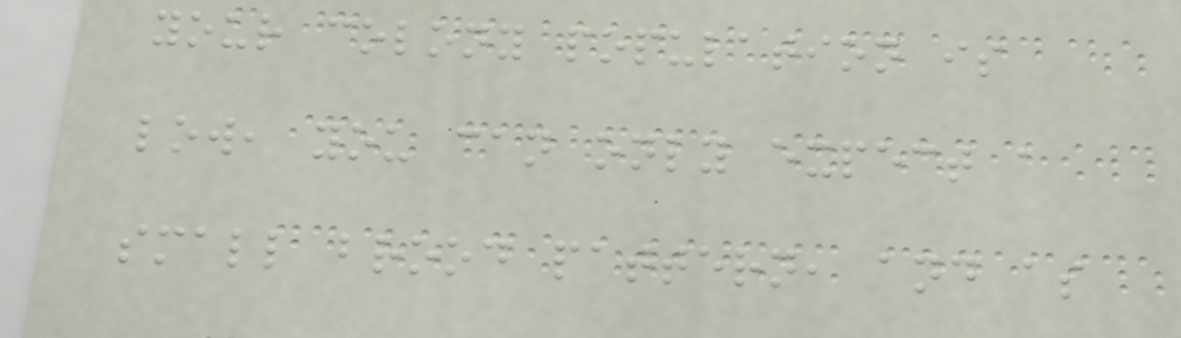your colony population is
low, you can only expect a
small brood pattern, and as
